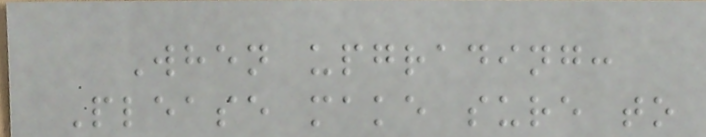When upgrading:
Please make sure to
